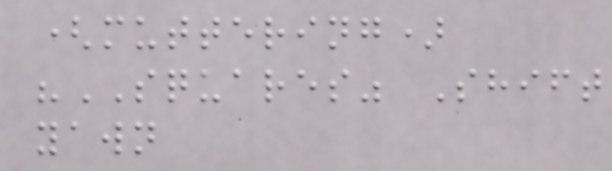(muttering)
"SQUARES" Shift
yawn
